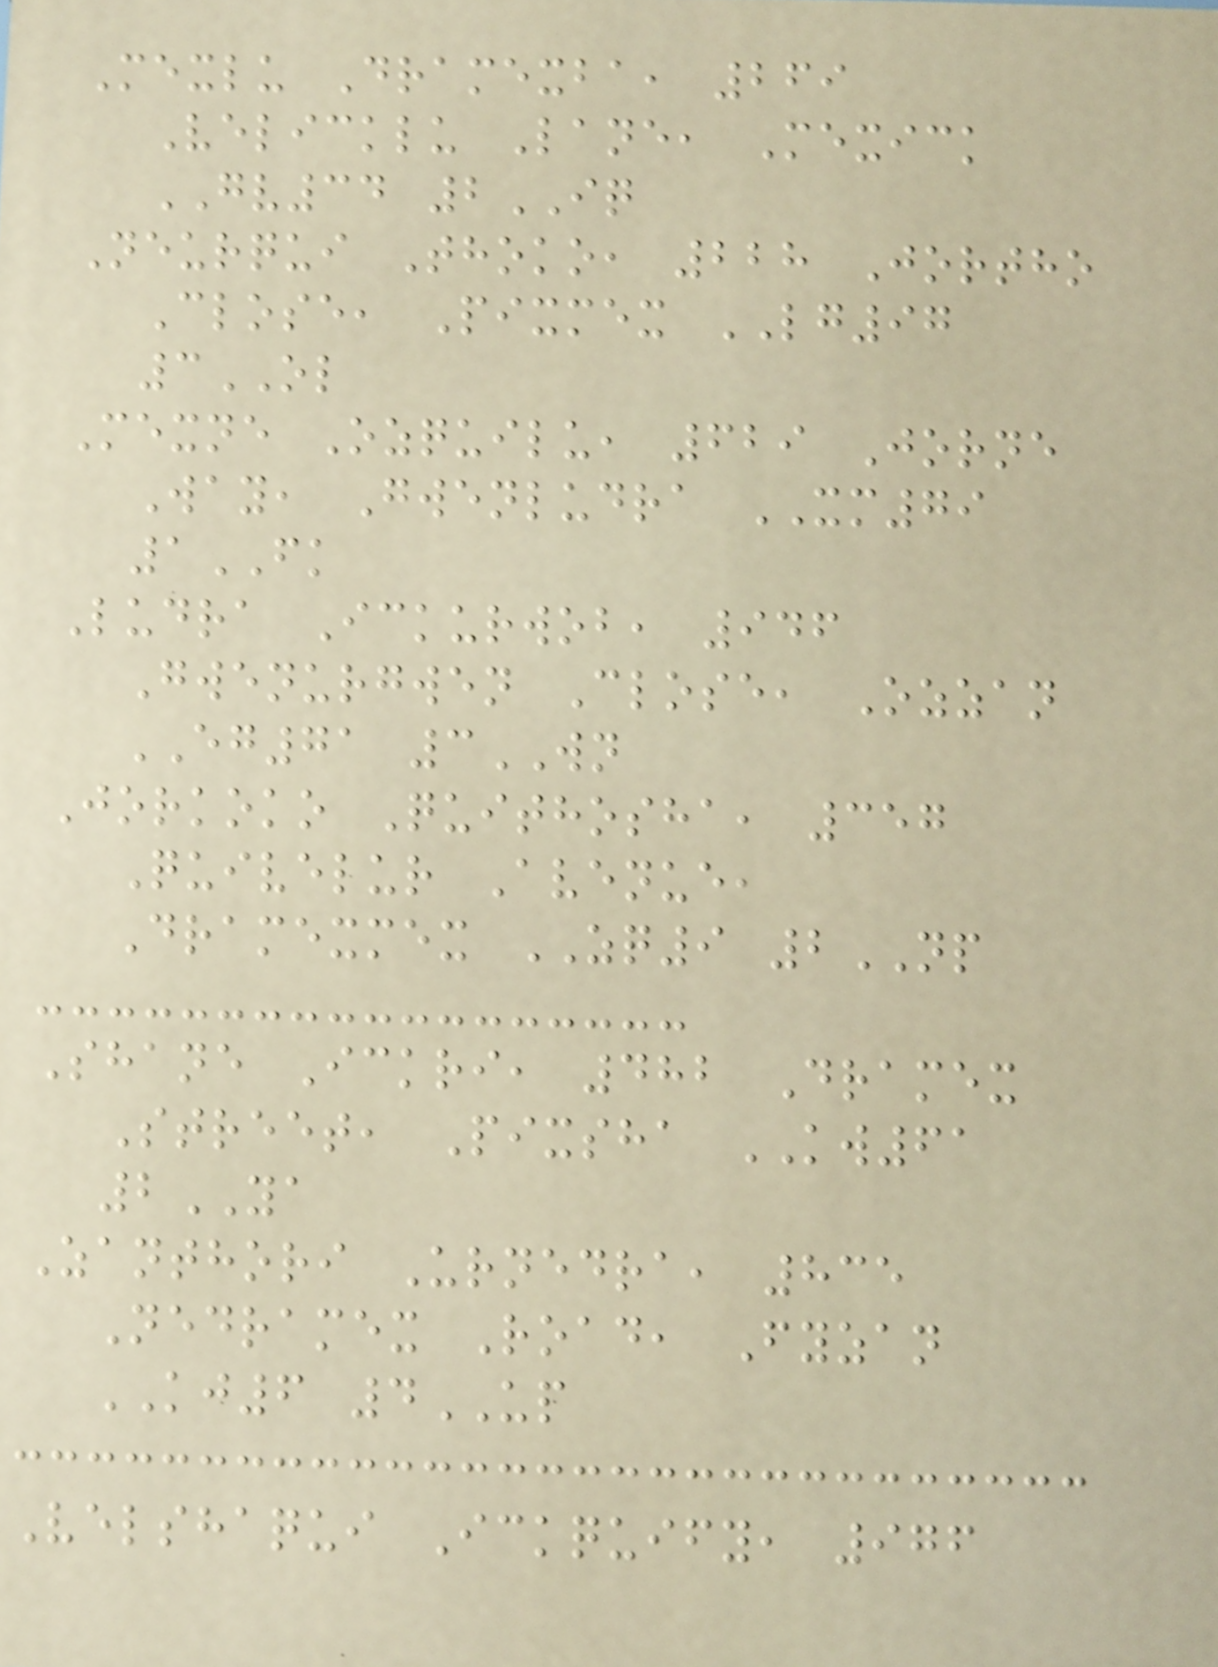Mexlu Dramexba, 269
Velicklu Lane, Mexick
GV34 2IQ
Neurqui Thoko, 228 Jortho
Close, Pixmex LG97
3OL
Mexne Ozquilu, 629 Jorne
Way, Gwenludra XM79
1FK
Ludra Ickurwob, 946
Gwenurgwen Close, Ozzan
EG71 3WN
Jorkoko Quithosha, 357
Quivelur Avenue,
Dramexmex ZQ9 2NP
Shane Ickri, 482 Dramex
Street, Pixsha KW61
2YA
Zanthori Urnedra, 835
Nedramex Road, Fyzan
KJ6 4UP
Velshaqui Ickquify, 976
